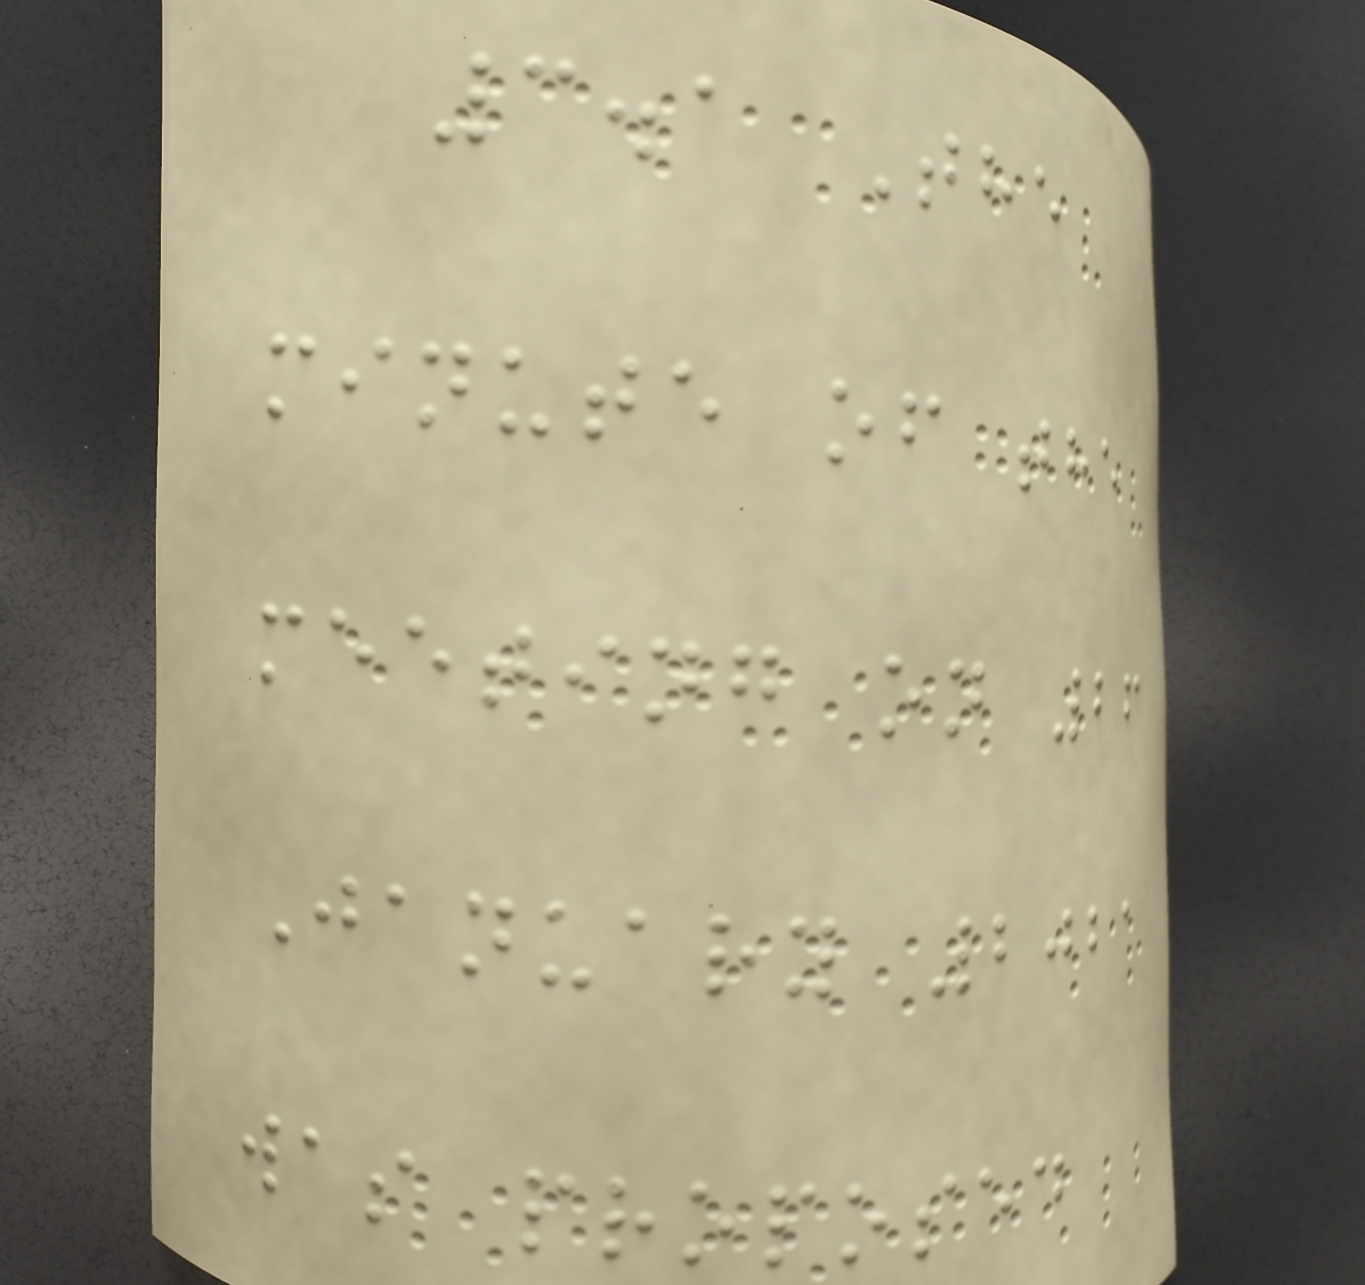3.1 The
minute of the
meeting on 26
January 2021
was proposed
